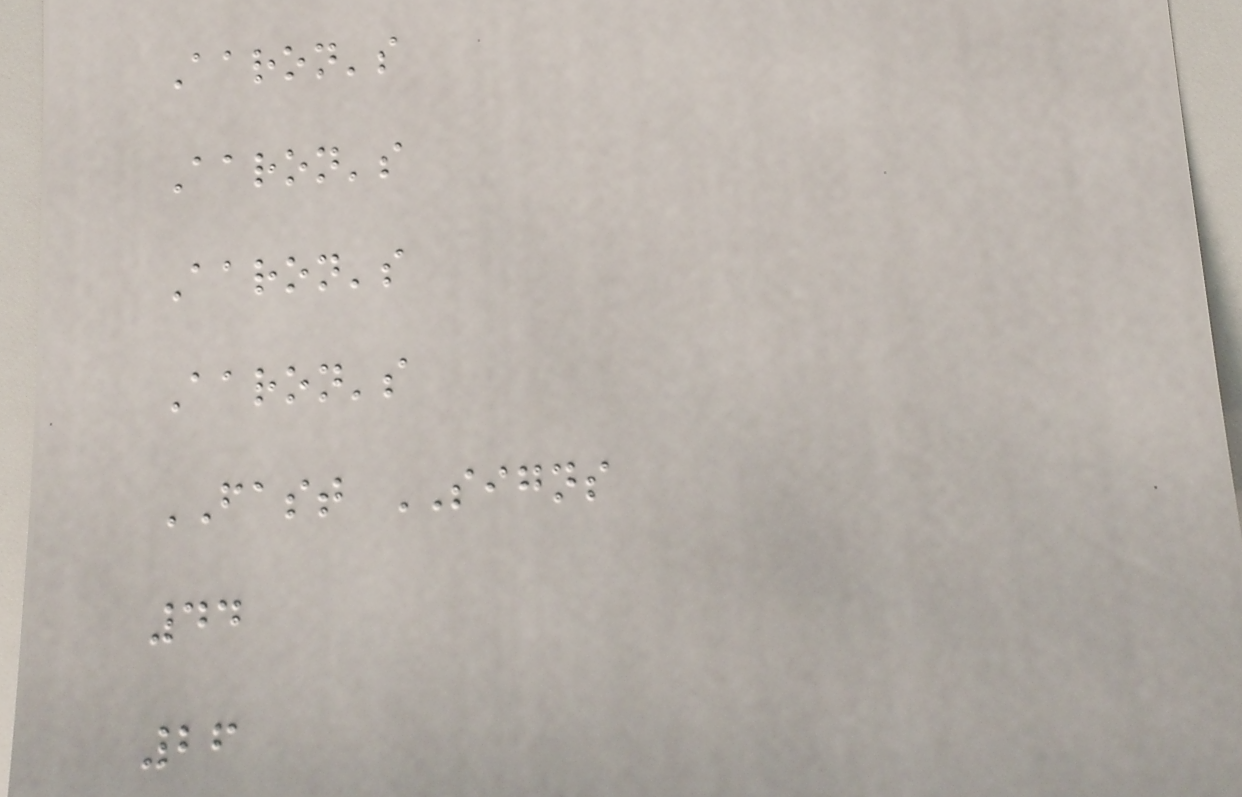Aaron's
Aaron's
Aaron's
Aaron's
FAST SIGNS
44
26
